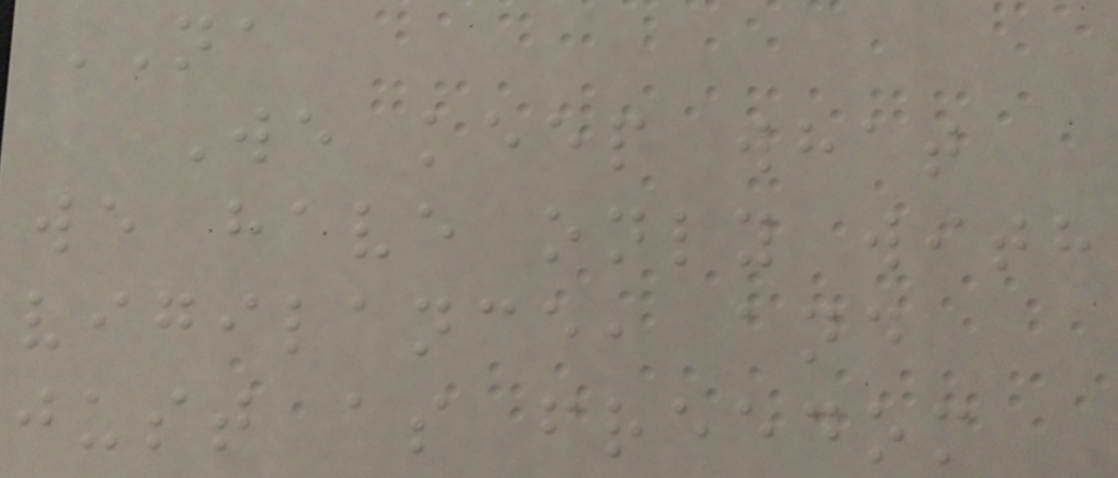NA
We keep what
we have only with
vigilance, and
just as freedom
